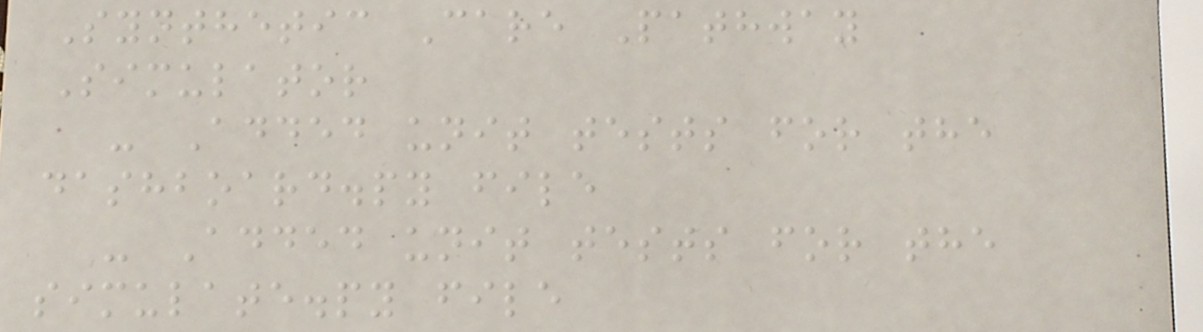Synthetic Care Pathway
Simulator
- Added unit tests for the
dashboard.py file
- Added unit tests for the
simulate.py file
